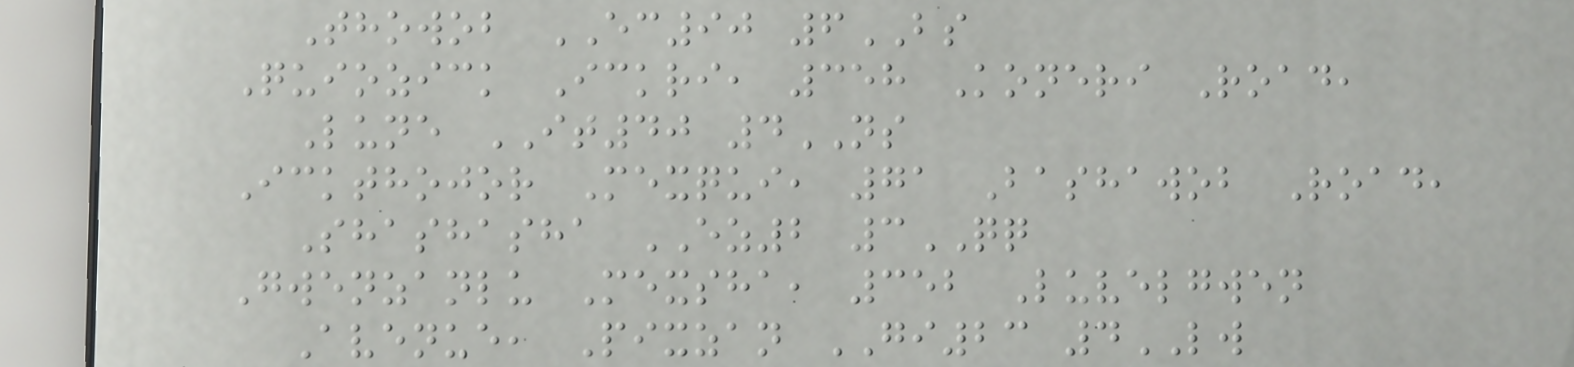Thowob EC90 6BS
Quiozick Ickri, 358 Koneri Road,
Lune IT40 4NS
Ickthojor Mexqui, 71 Bashawob Road,
Shashasha EZ2 3QQ
Gwenzanlu Mexsha, 352 Luvelgwen
Avenue, Pixzan GI23 4LW
